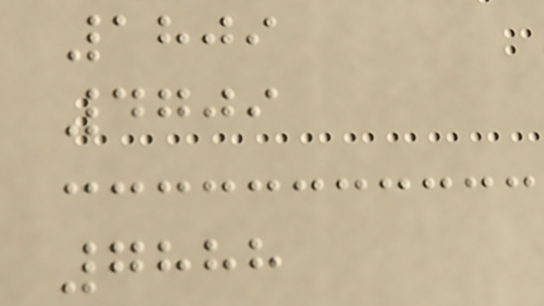1809
4709
7888
